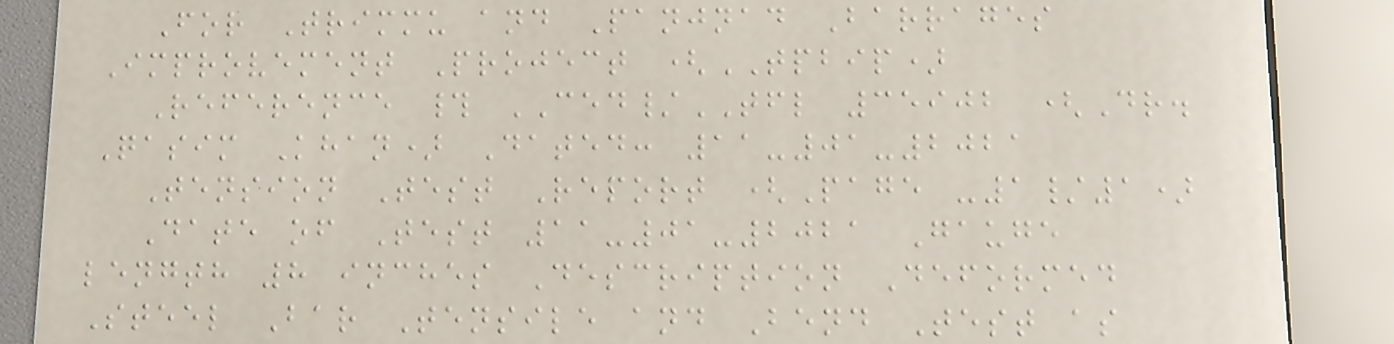For Trimmu and Panjnad Barrages
Improvement Project (TPBIP)
Reference # CED/TFL 35902 (Dr.
Qasim Khan) Dated: 11-01-2021
Tension Test Report (Page -1/1)
Date of Test 11-01-2021 Gauge
length 8 inches Description Deformed
Steel Bar Tensile and Bend Test as
